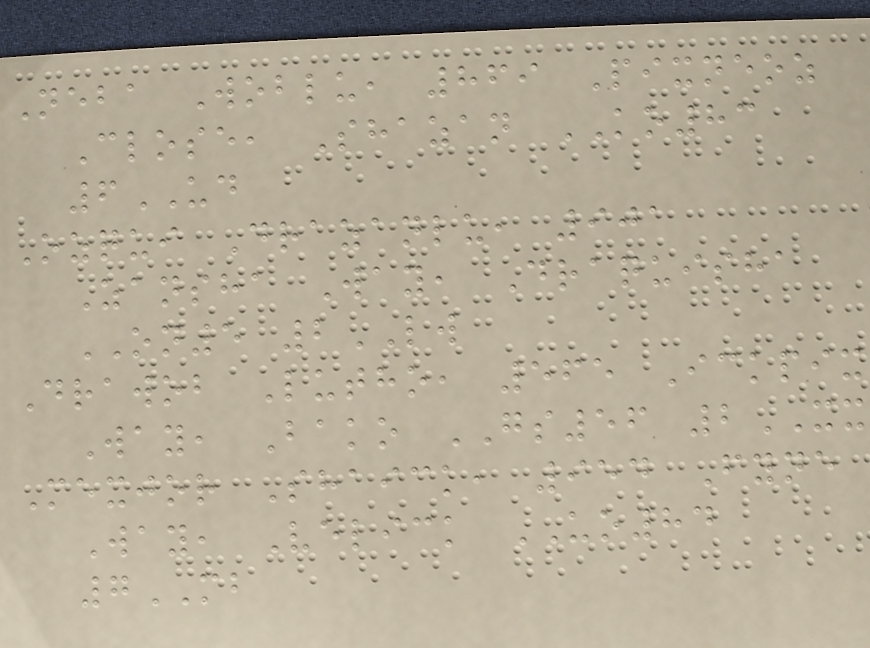Neba Woblu, 869 Pixneoz
Close, Shazan KO83
6UD
Ozqui Drazanlu, 901
Zansha Way, Draquisha
ON5 2LW
Drawob Lutho, 565 Ickpix
Way, Bako GS56 2XX
Mexjor Shaick, 954 Fyne
Way, Velick UO84
7MB
